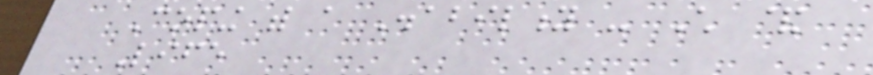Coping with a Disability - Child &
Life
